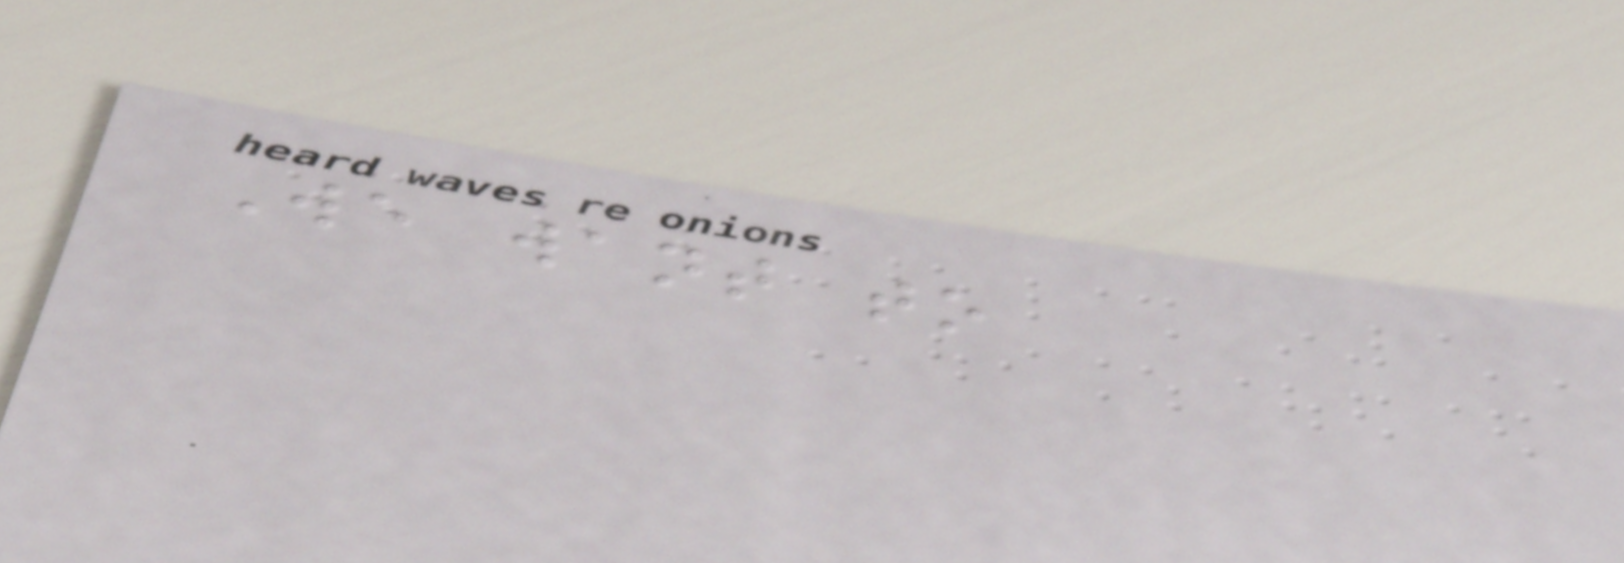We want to
